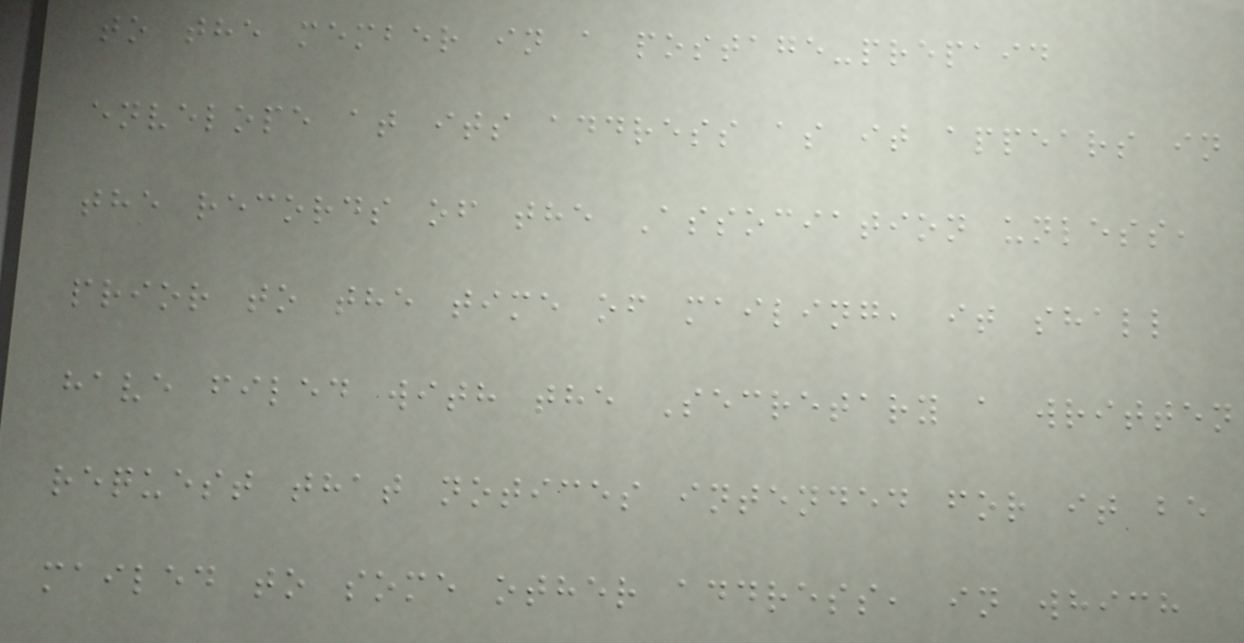to the member in a postage-prepaid
envelope at its address as it appears in
the records of the Association unless,
prior to the time of mailing, it shall
have filed with the Secretary a written
request that notices intended for it be
mailed to some other address, in which
